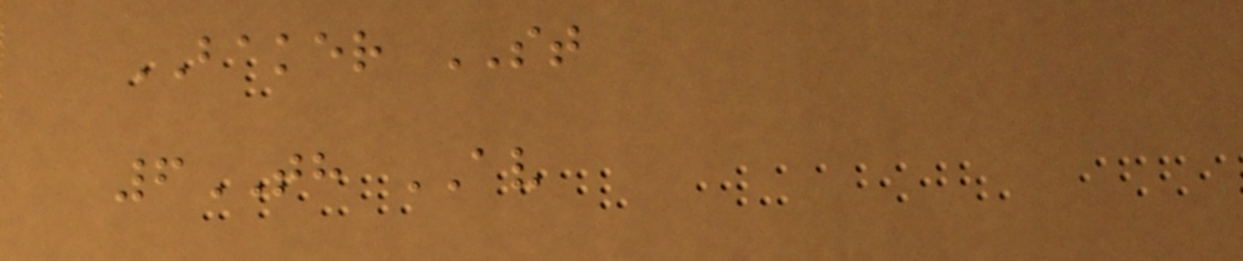BAKER ST
6TH AV
